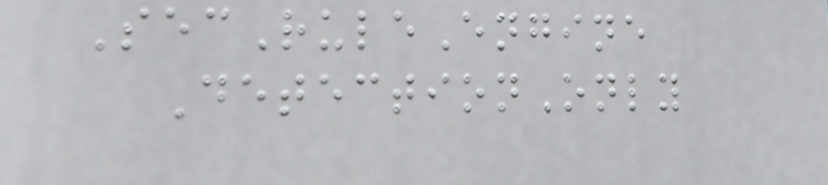SecRuleEngine
DetectionOnly
